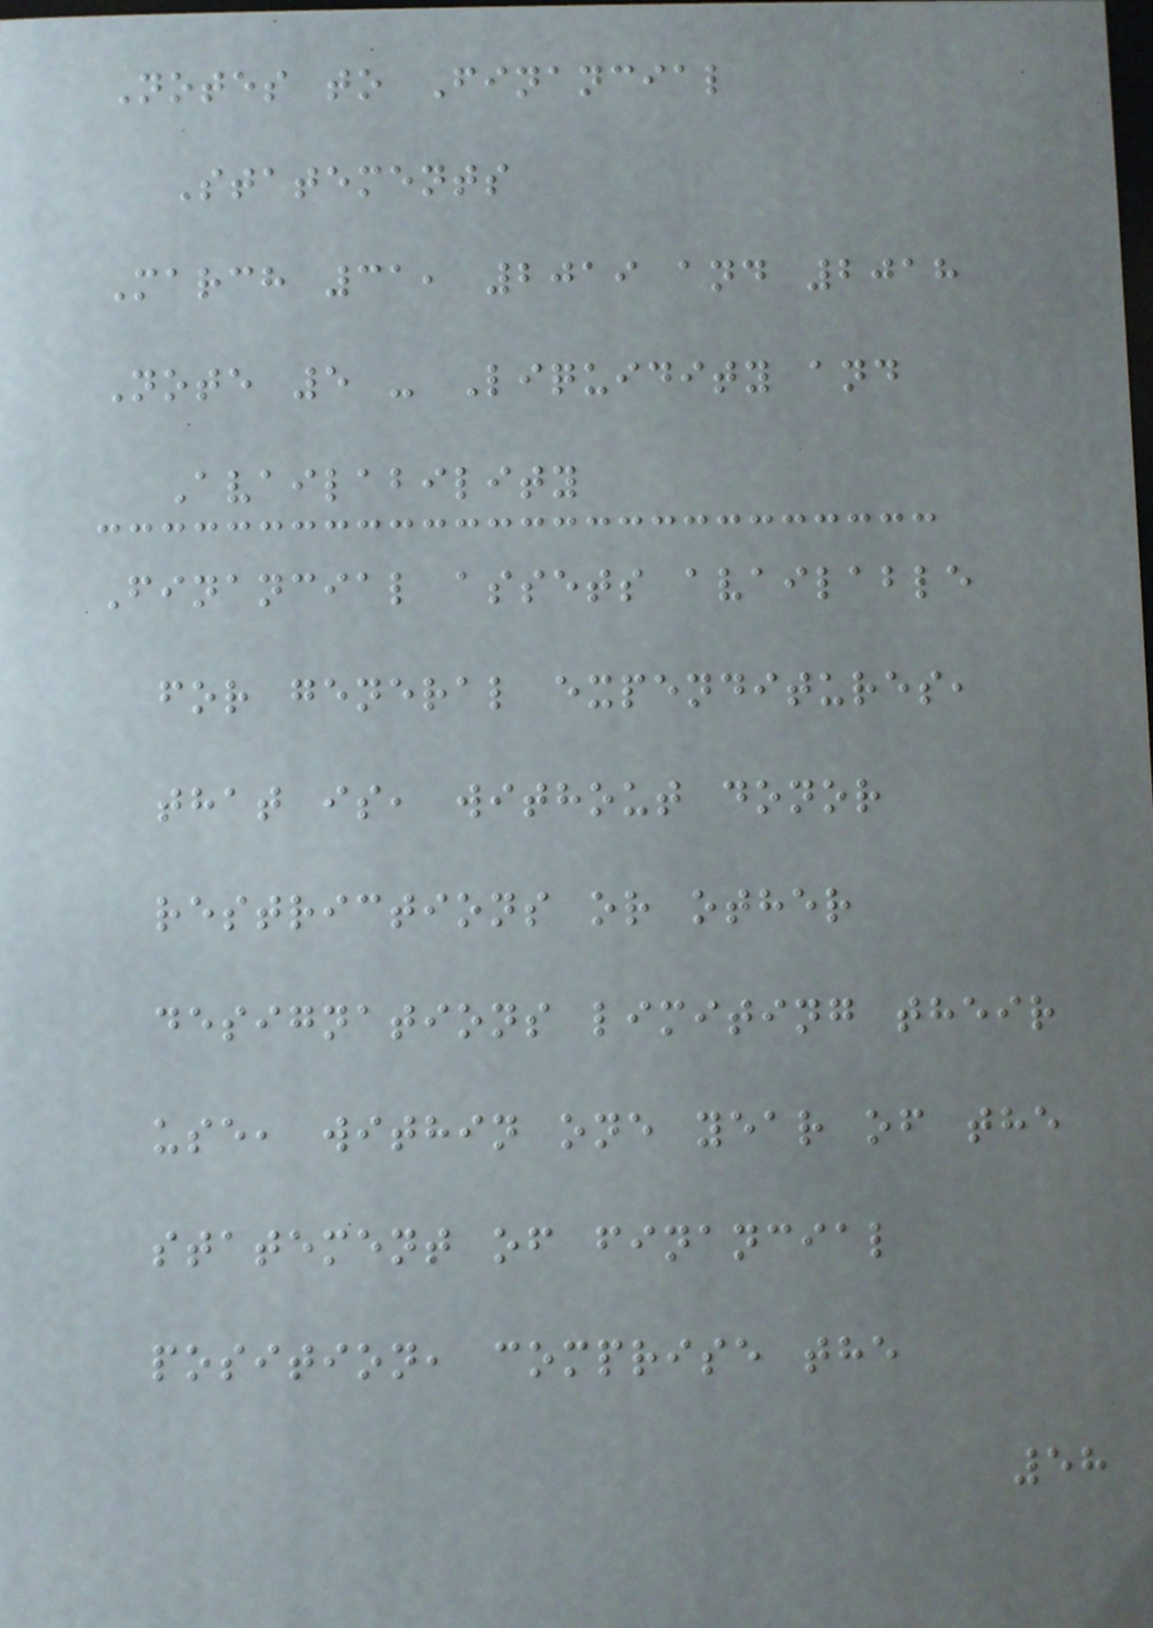Notes to Financial
Statements
March 31, 2019 and 2018
Note 5 - Liquidity and
Availability
Financial assets available
for general expenditures,
that is, without donor
restrictions or other
designations limiting their
use, within one year of the
statement of financial
position, comprise the
58
